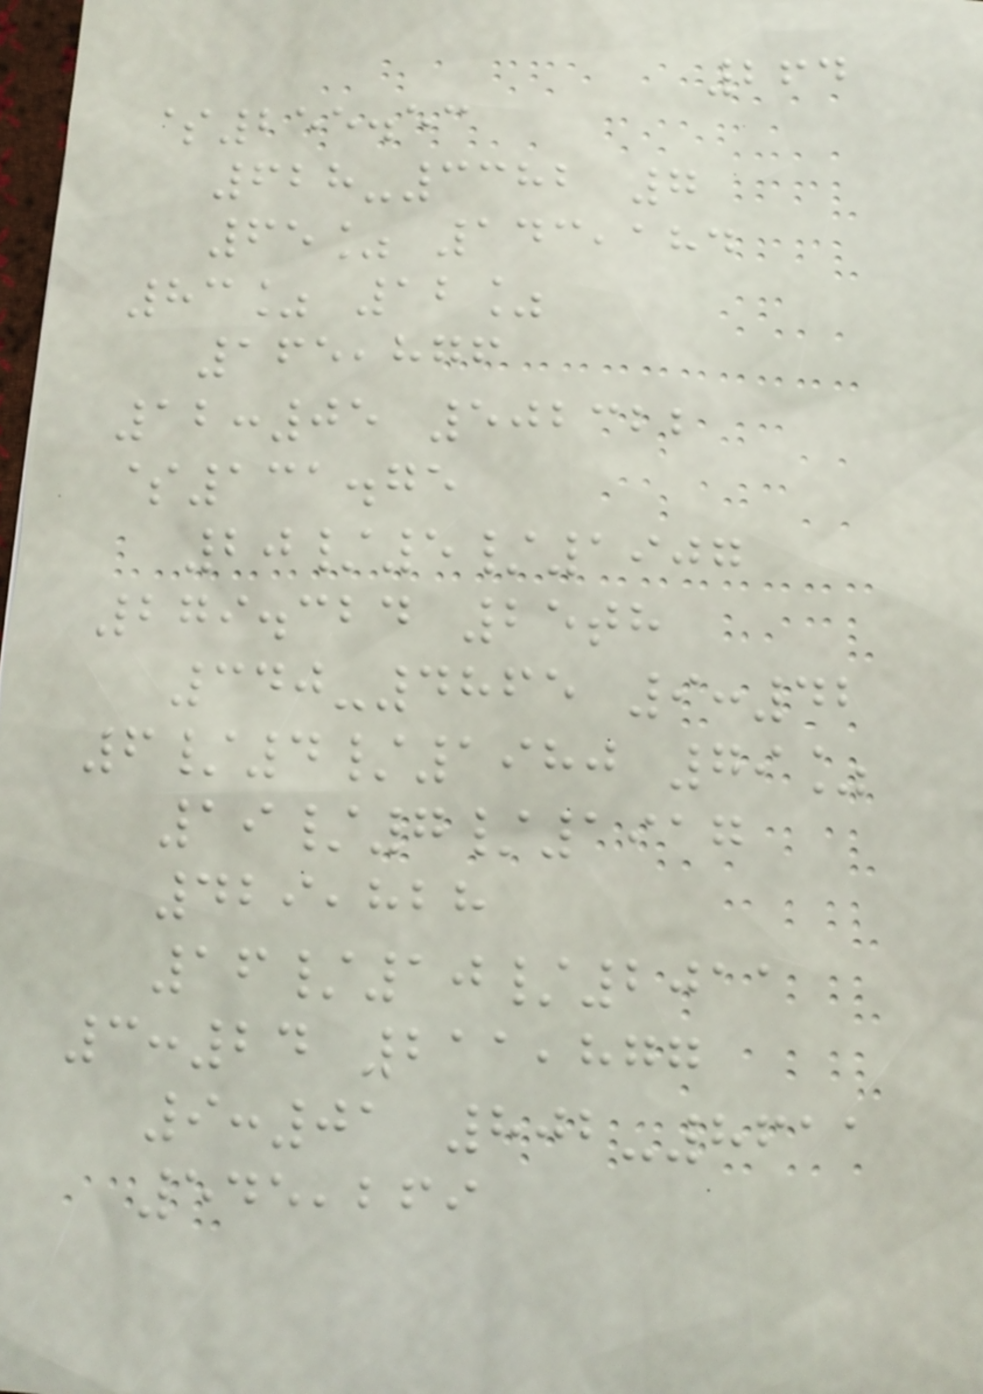264
$255.53
628-3382 7
65% 143,184
83% 12%
165,876
12:05 502322
$131.75
20/5/1907
279.324 25th
340-4865 9:42
6/4/1980 79%
19/7/1917
429,828
16/10/2011
3:24 211,877
9:01 802-8611
545,269
